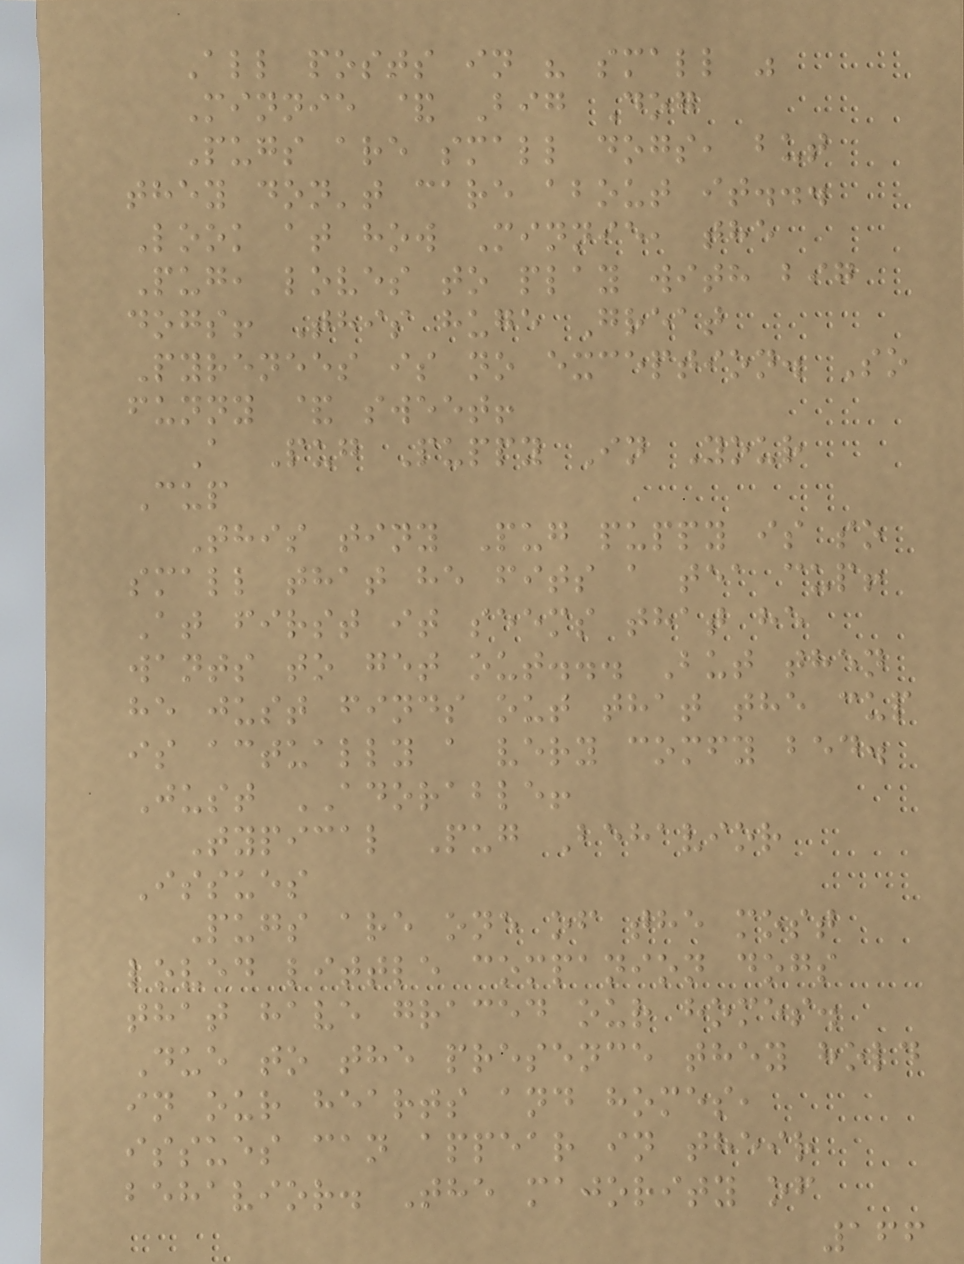All posts in " small "
Minnie & Big Dog
Pugs are small dogs, but
they don't care about it...
Look at how Minnie, the
Pug, loves to play with big
dogs! This huge Great
Pyrenees is no exception. So
funny & sweet!
A Pug Puppy In Your
Cup
This tiny Pug puppy is so
small that he fits a tea cup!
At first it seems that he
wants to get out... But then
he just finds out that the cup
is actually a very comfy bed.
Just ADORABLE!
Typical Pug Behavior
Issues
Pugs are one of the most
loved little companion dogs
that have graced our homes.
Due to the presence they hold
in our hearts and homes,
issues can appear in their
behavior. The majority of
166
